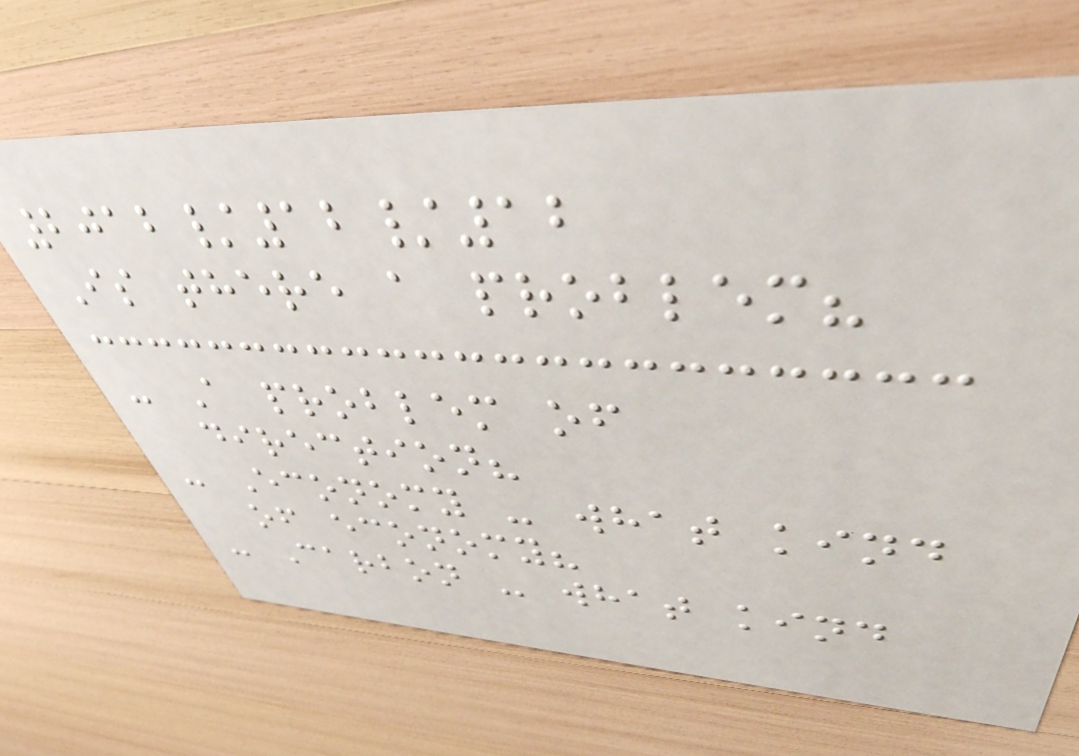2012/12/12
Is there a problem?
- A problem of
direction?
- Economy - what kind
of economy?
- Carbon - what kind
